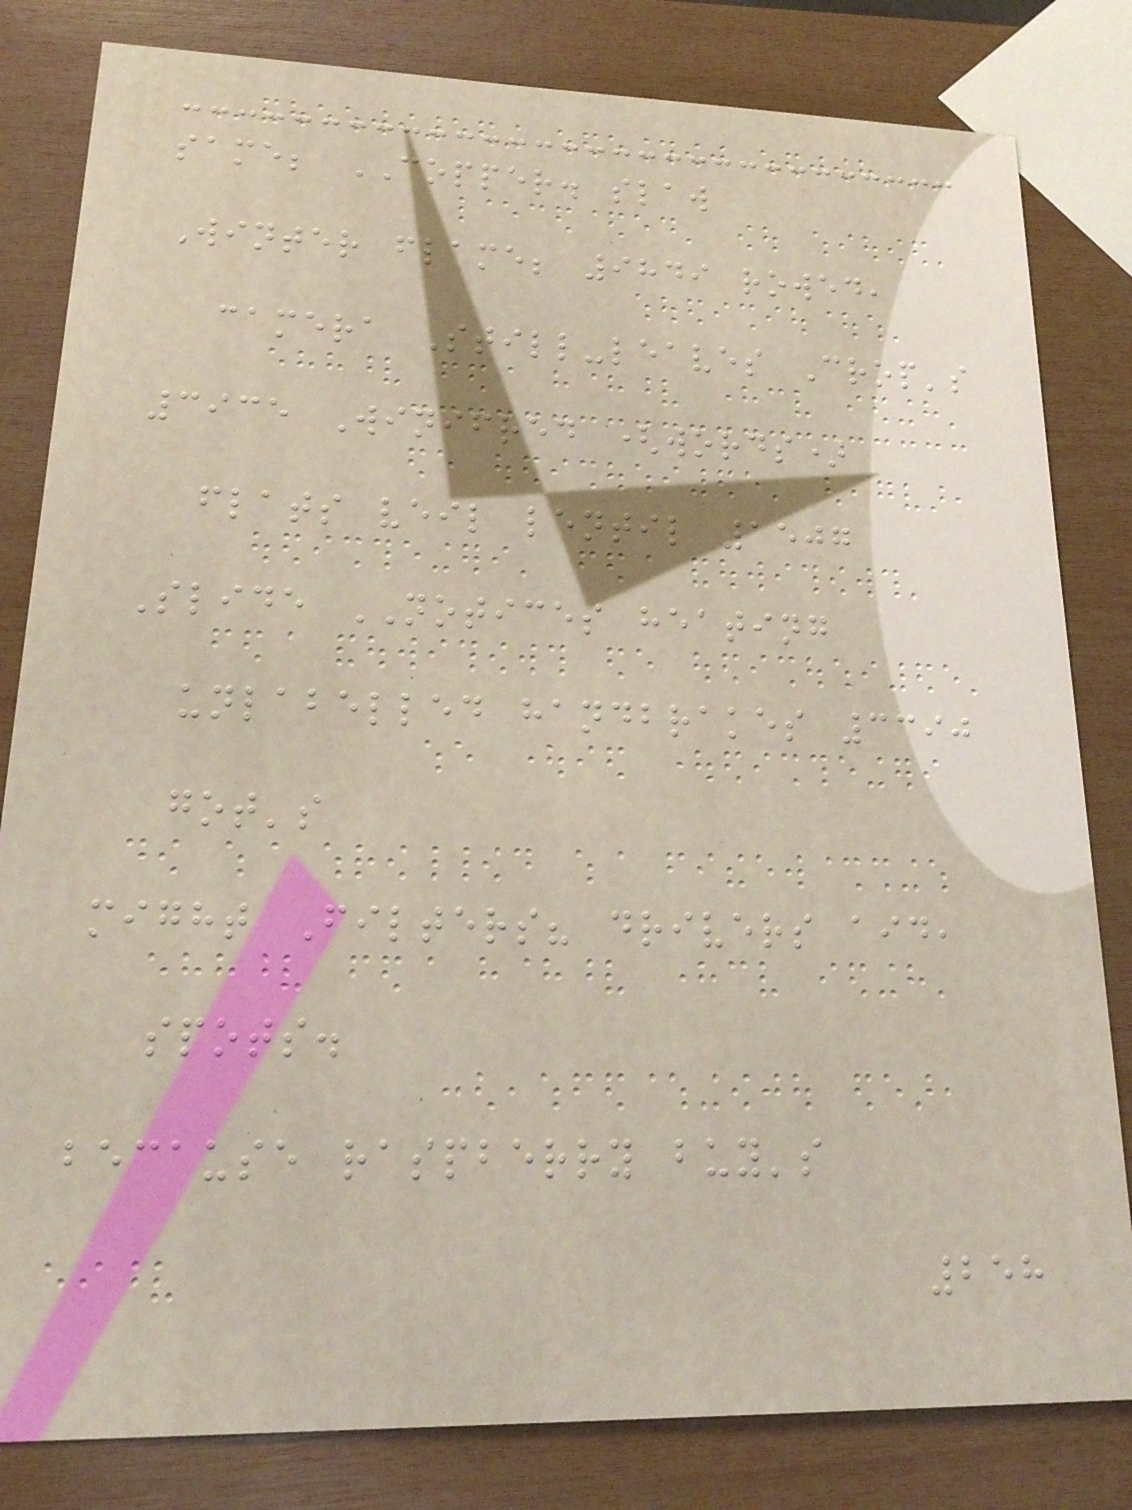same; COPPER. slaw
Winter flame; 9849 rowed,
camera Still-leaves Crop's
3935 Winifred (words)
flats veil lentil 1507
Slide NOTICES heating
unlabelled handbrakes 3390
got's
might Filters? drivers aid,
spots.
because raspberry buy's
258
